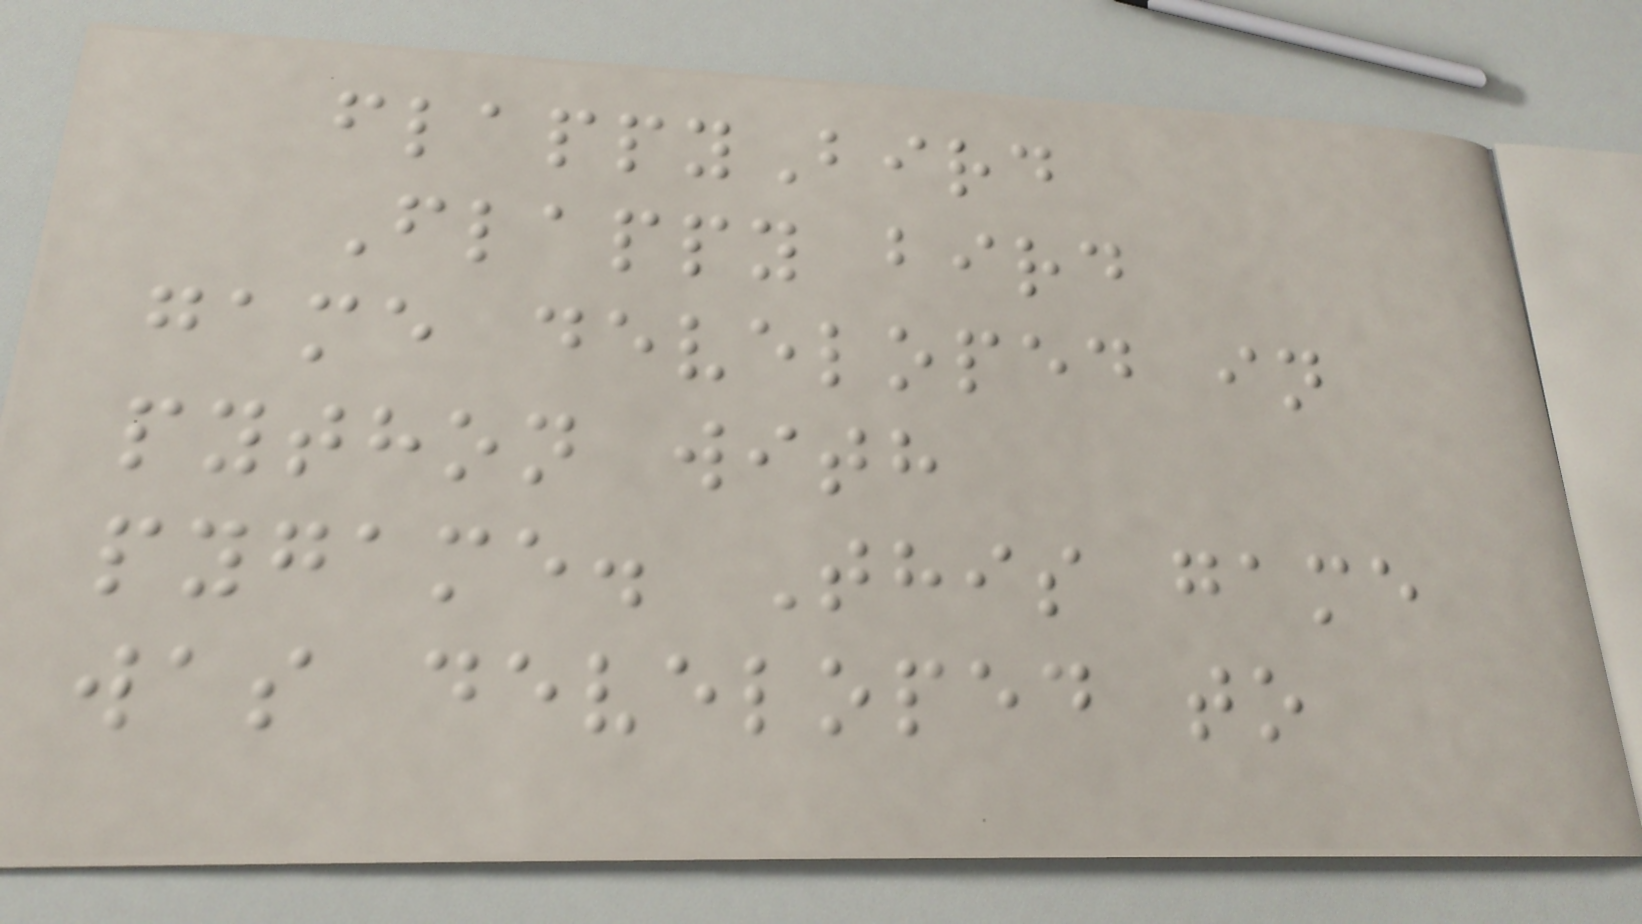flappyBird
Flappy bird
game developed in
python with
pygame. This game
was developed to
